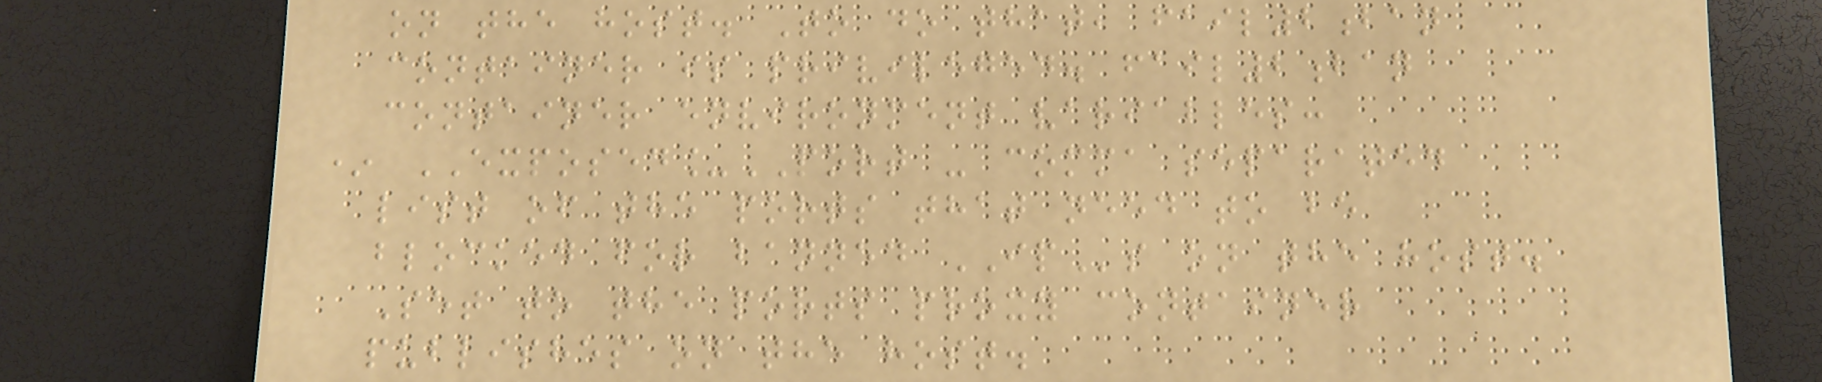on the host. To do that, fail2ban
container is privileged. fail2ban
container environment variables:
* EXPOSED_PORT - comma separated
list of the ports that need to be
blocked for banned IPs on the host.
Set to the ports proxy container
publishes on the host.
